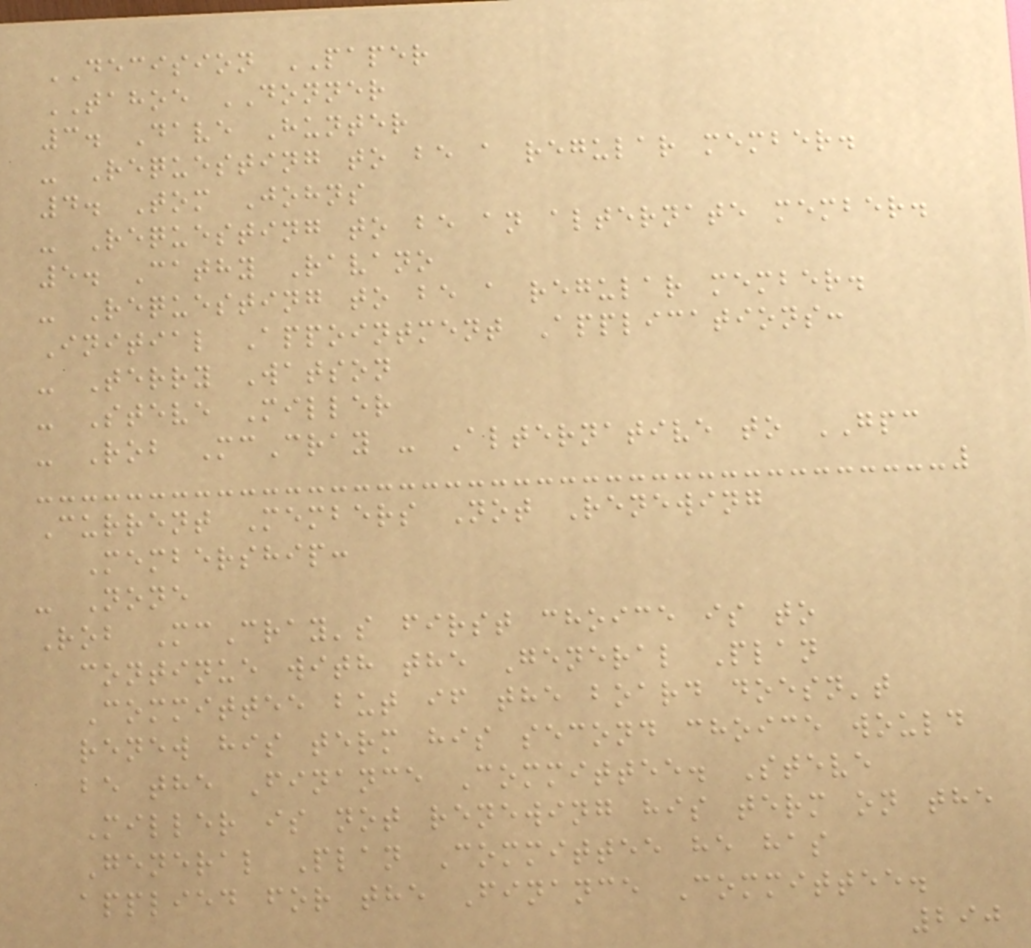DECISION PAPER
TAHOE DONNER
3. Dave Hunter
- Requesting to be a regular member.
4. Tom Johns
- Requesting to be an alternate member.
5. Cathy Ravano
- Requesting to be a regular member.
Initial Appointment Applications:
- Terry Watson
- Steve Miller
- Rob McCray - Alternative to GPC
Current Members Not Renewing
Membership:
- None
Rob McCray's first choice is to
continue with the General Plan
Committee but if the board doesn't
renew his term his second choice would
be the Finance Committee. Steve
Miller is not renewing his term on the
General Plan Committee he has
applied for the Finance Committee.
290
